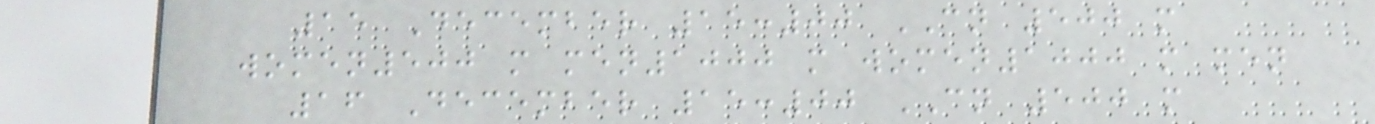15 December 15:00 CN 500 m
women500 m men1000 m women1000 m men
16 December 15:00 CN 500 m
